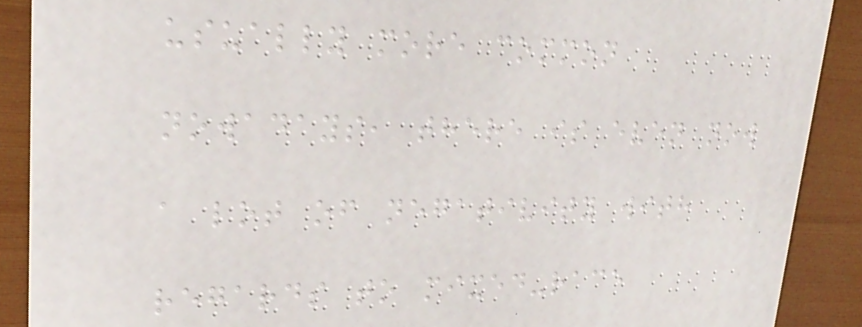usually more common
nowadays, there is even now
a lot of negativity with
regards to mixed-race
